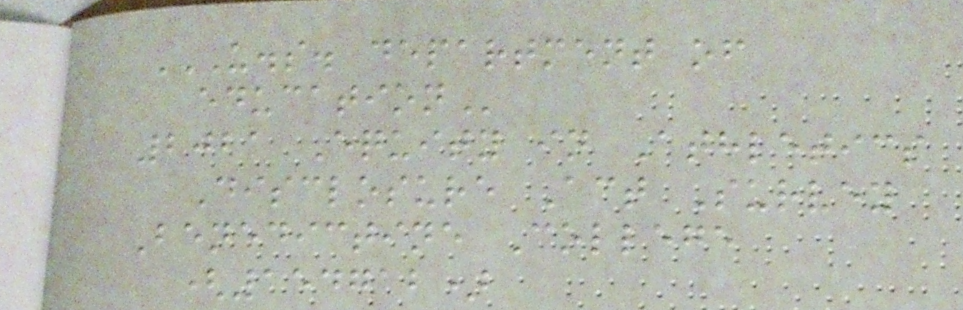U.S. DEPARTMENT OF
EDUCATION
2021 Equity in Athletics
Disclosure Act Survey
Benedictine College
(154712)
